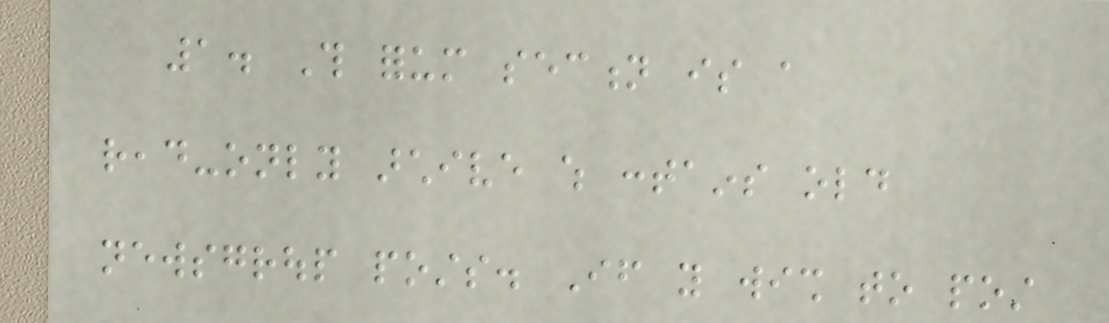1. This forum section is a
read-only archive which contains old
newsgroup posts. If you wish to post
